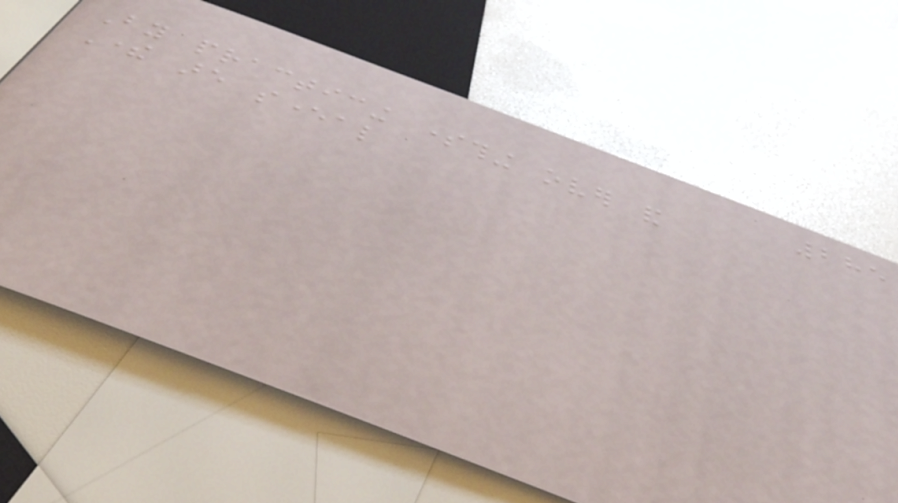285
By practicing something over and
There are several
